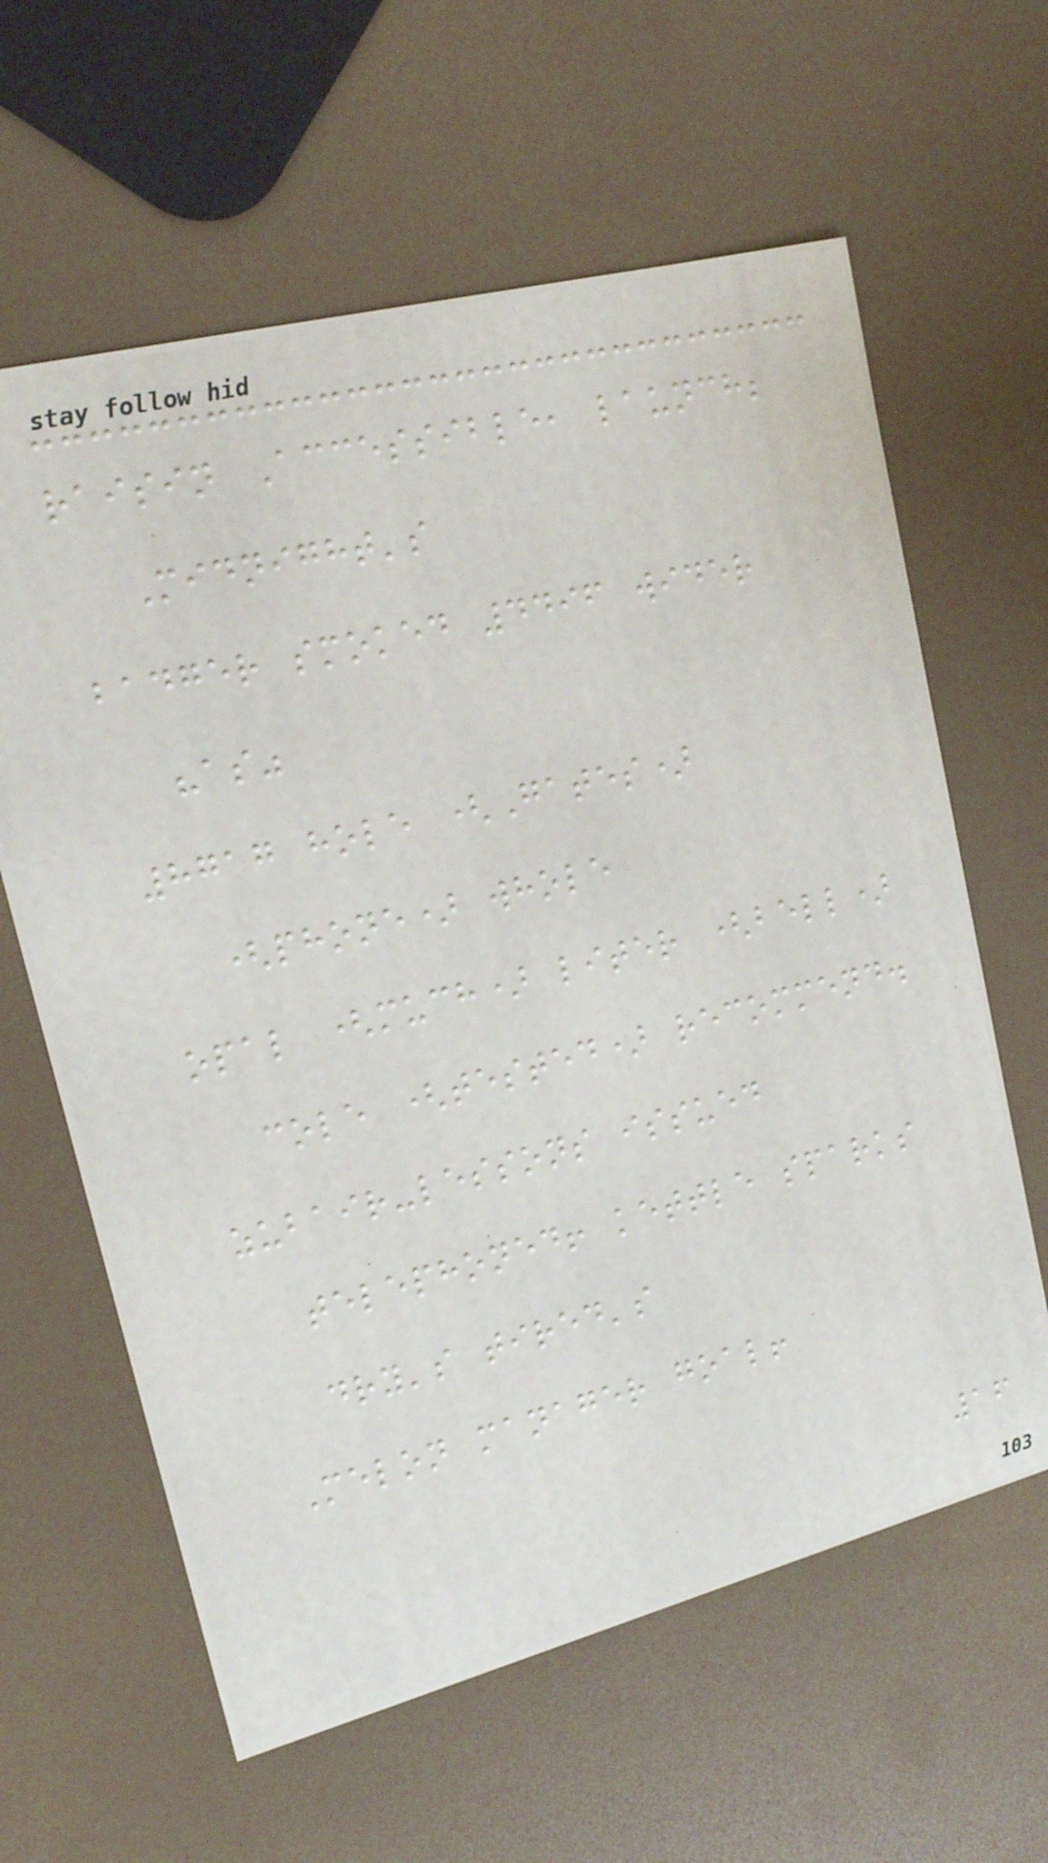raisin Accessible, launch;
Midnight's
badger smoked 4496 wider
"as"
8717 hole (Gates)
(phone) whole
opal (much) liter (bell)
cole (tested) recommend.
zubair-lessons issued
telephoned! kettle sparks
dry's tired's
Melon manager goal!
16
